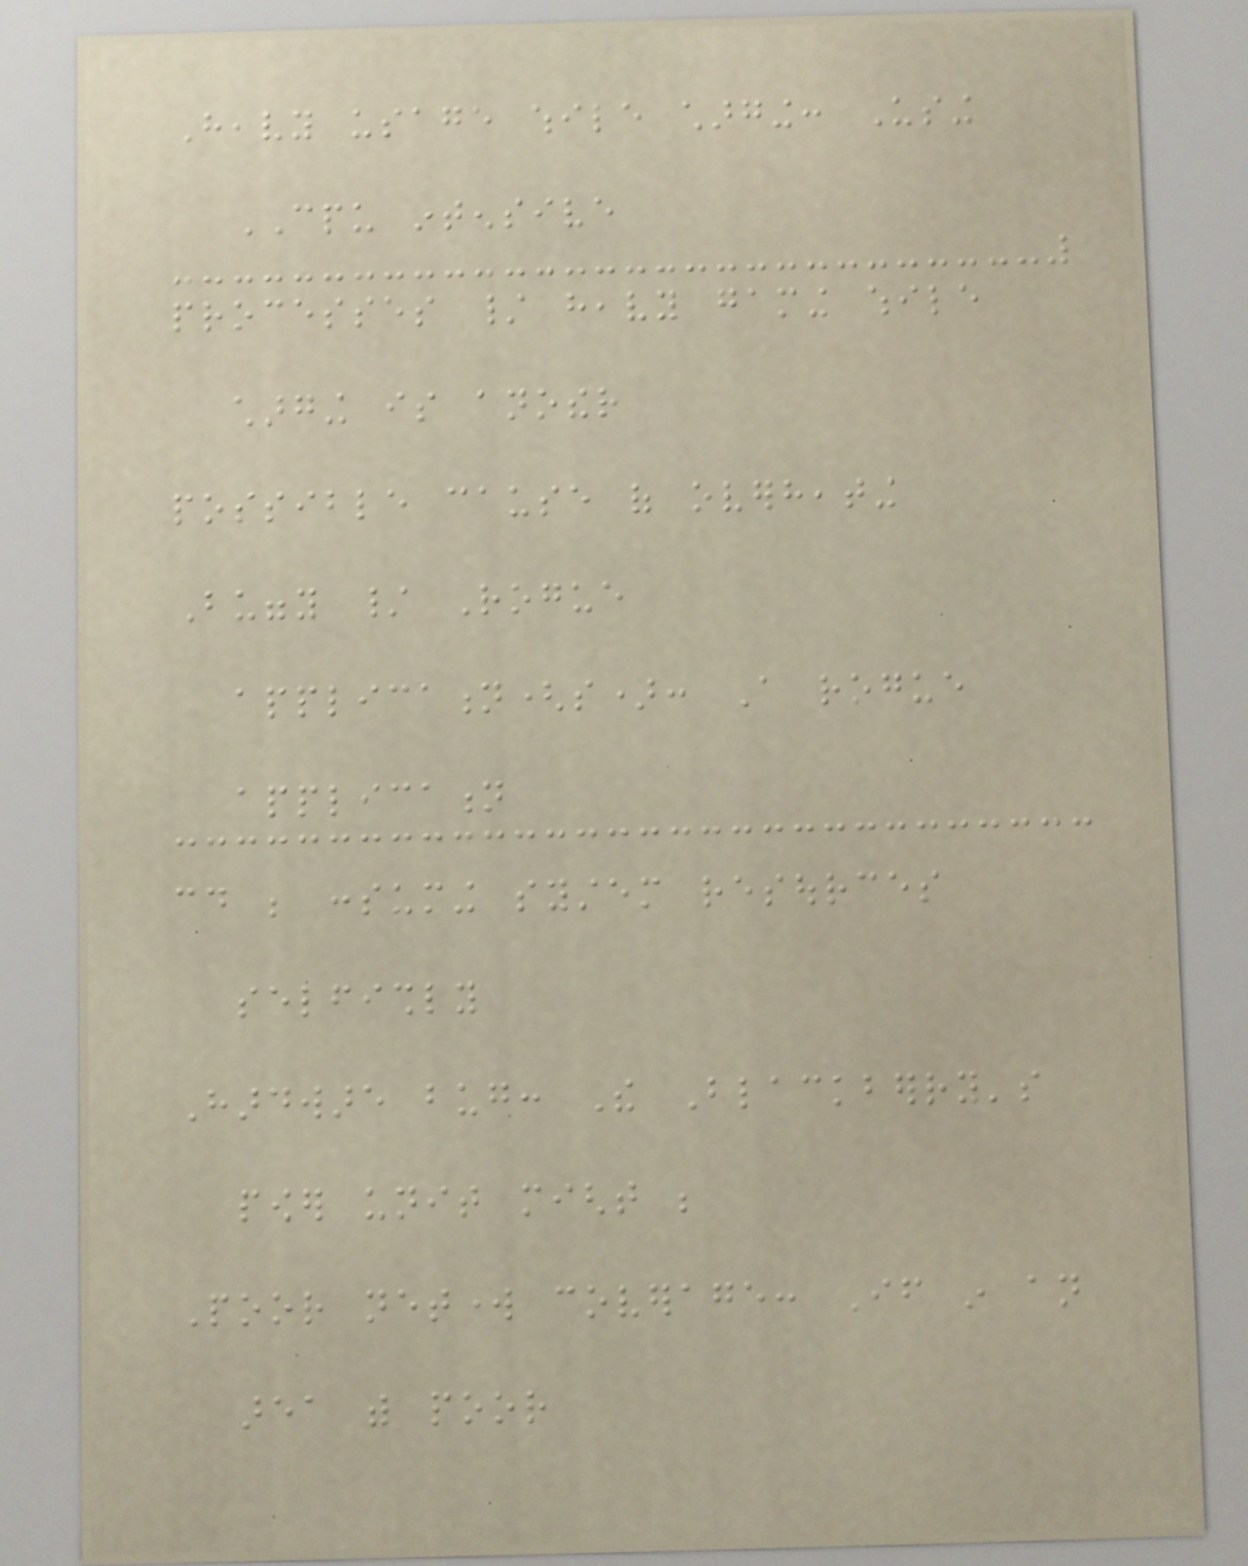Heavy usage while charging: Using
CPU intensive
processes / heavy gaming while
charging is another
possible cause of overheating
Buggy / Rogue
application(s): A rogue
application
could be consuming system resources
selfishly
Hardware bug: The Blackberry's
power unit might be
Poor network coverage: If in an
area with poor
